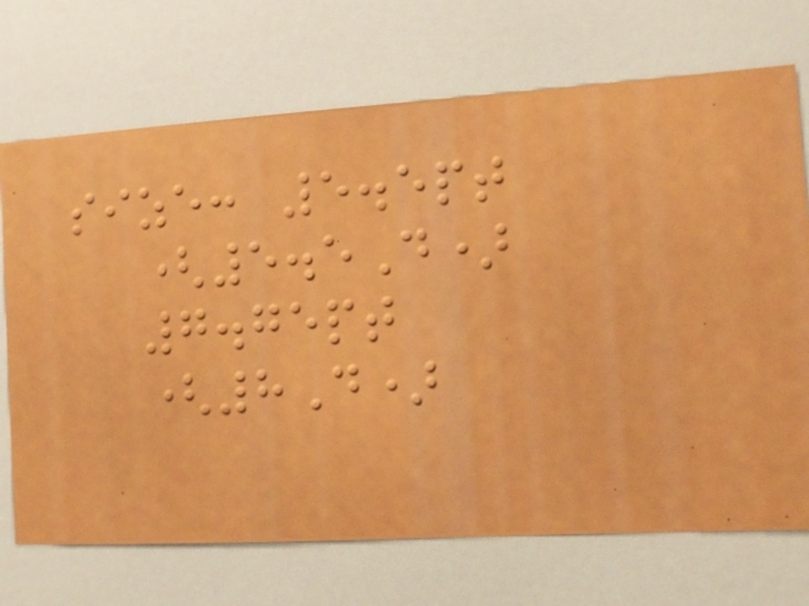size: 5.5pt
(5.5D)
7.75pt
(8D)
